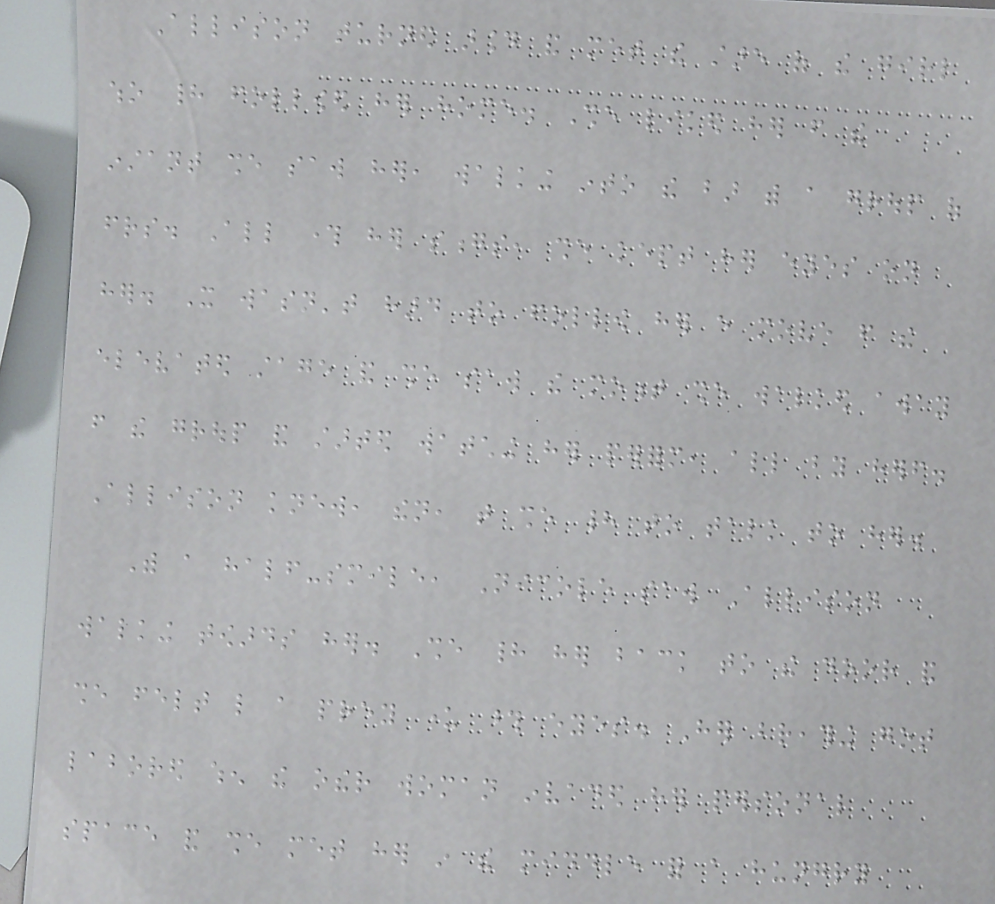Allison turned around and met the stare of the girl
who had followed her home. She liked her from the
instant she saw her, walking into the bar with a group of
friends. All through her songs, she kept her eyes on
her. It wasn't hard to follow her every move from the
elevated stage and she saw the moment she walked away
from the group and started watching her perform, all by herself.
Allison knew, then, that she had to talk to her.
With a half-smile, Nicole saw Allison
walking towards her. She had her back to the door and
she felt like a prey under those eyes. Her breathing got
labored when the other woman invaded her personal
space and she met her in the middle for a hungry
